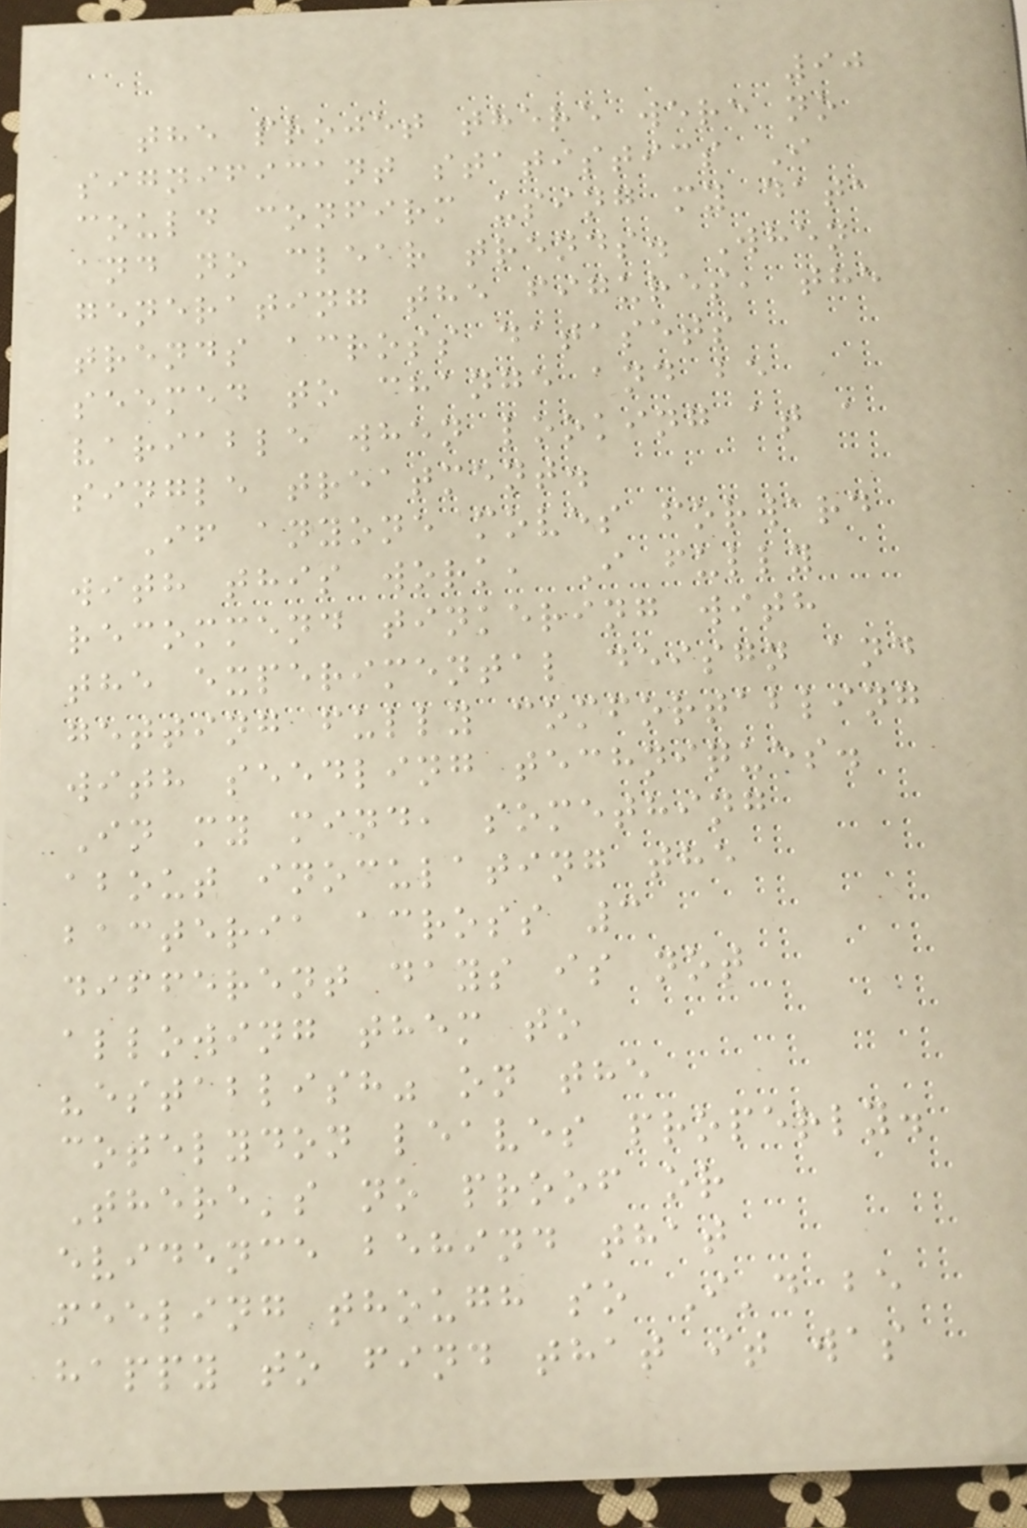90
the projet there were no
significant statistics I
could confirm using my data
and no clear trends. When
generating the figures, the
trends across datasets
seemed to change and be
variable when looking at a
single treatment.
If anyone moves forward
with this work, I fully
recommend tinkering with
the experimental deisgn and
getting fully comfortabling
with seedling techniques.
In my mind, something
about inoculating the
bacteria across 3
different days is not
allowing them to
"establish" on the
cotelydon leaves properly.
There's no proof or
evidence behind that
feeling though so I'd be
happy to find that it was
